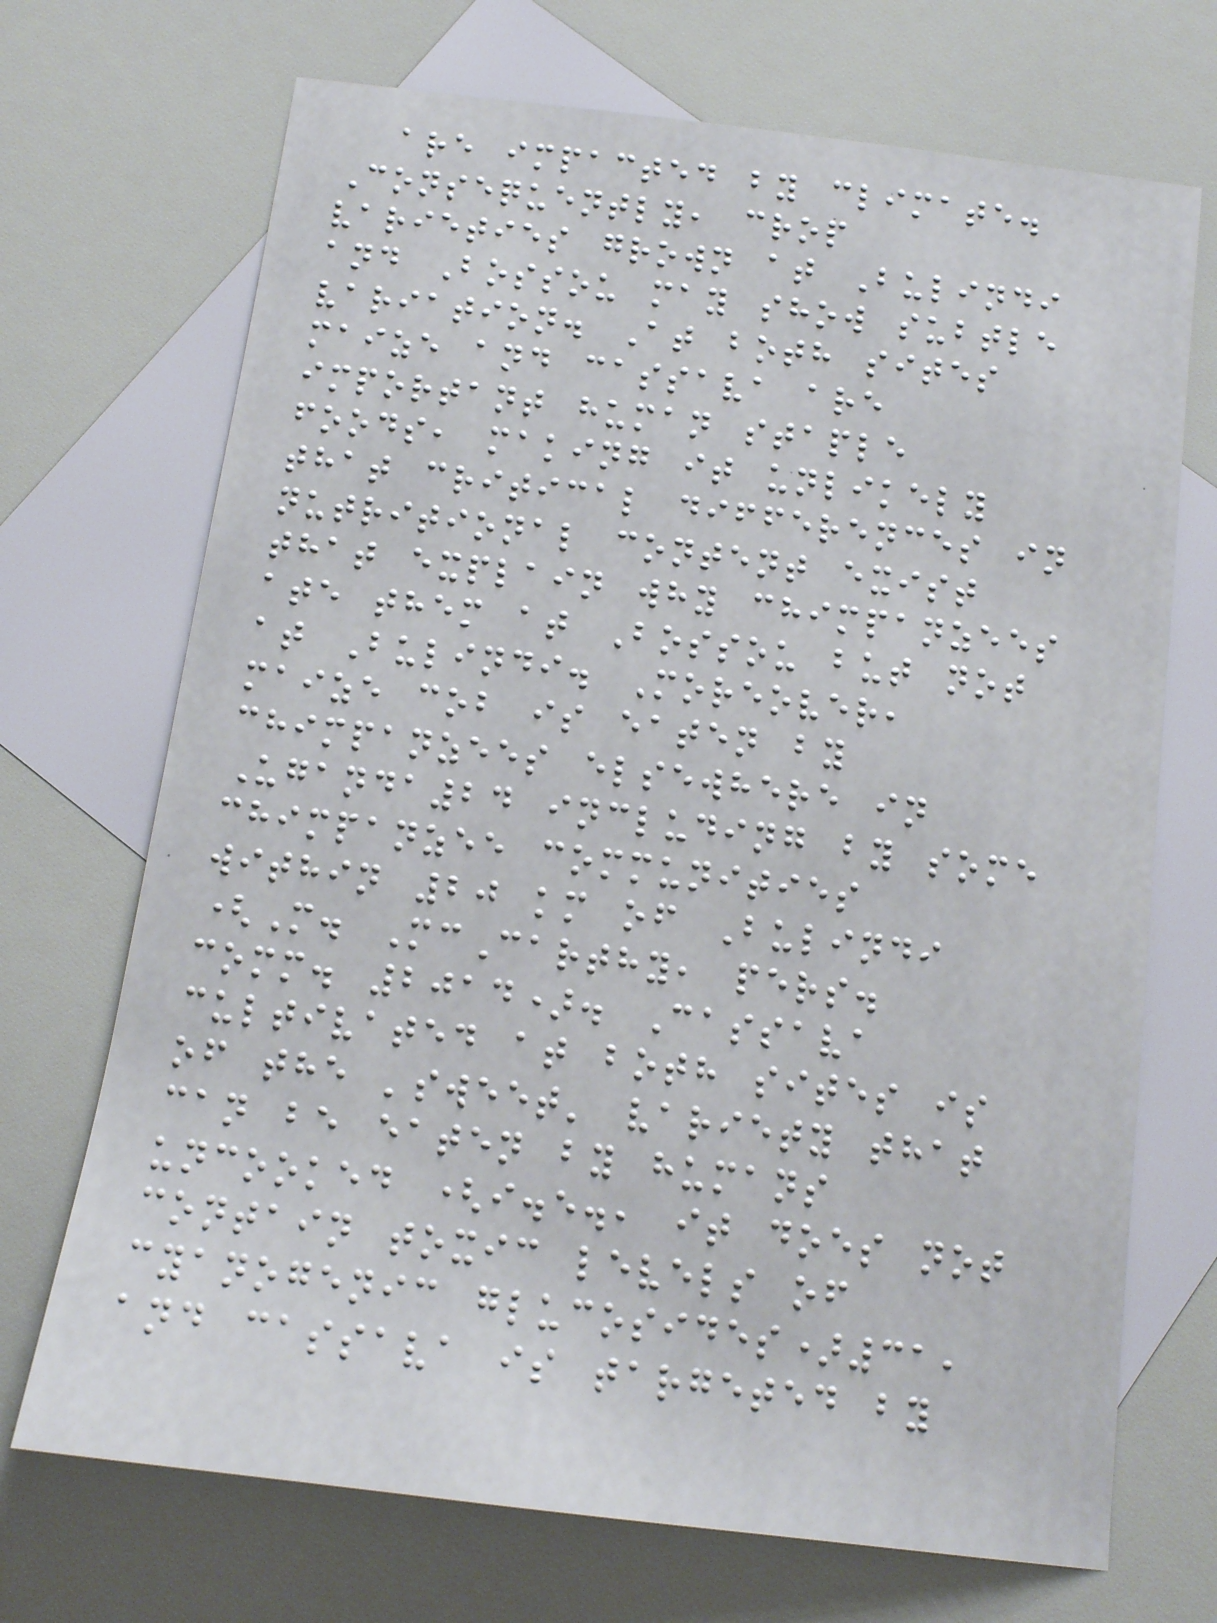are impacted by climate.
Consequently, crop
varieties grown at Bulindi
and Bossou may show subtle
variation. At both sites
maize and cassava are
important human staple
foods, making it unlikely
that critical differences in
nutritional content exist
that explain why chimpanzees
ate them at Bossou but not
at Bulindi. Moreover,
maize cob is eaten by
chimpanzees elsewhere in
Uganda24 including by some
chimpanzee communities
within 20 km of Bulindi
(M. McCarthy, pers.
comm. 2014). Cassava
cultivated at both sites is
of the 'sweet' variety that
can be eaten by humans
uncooked (i.e., it does not
contain toxic levels of
cyanogenic glucosides)31,
and cassava is targeted by
